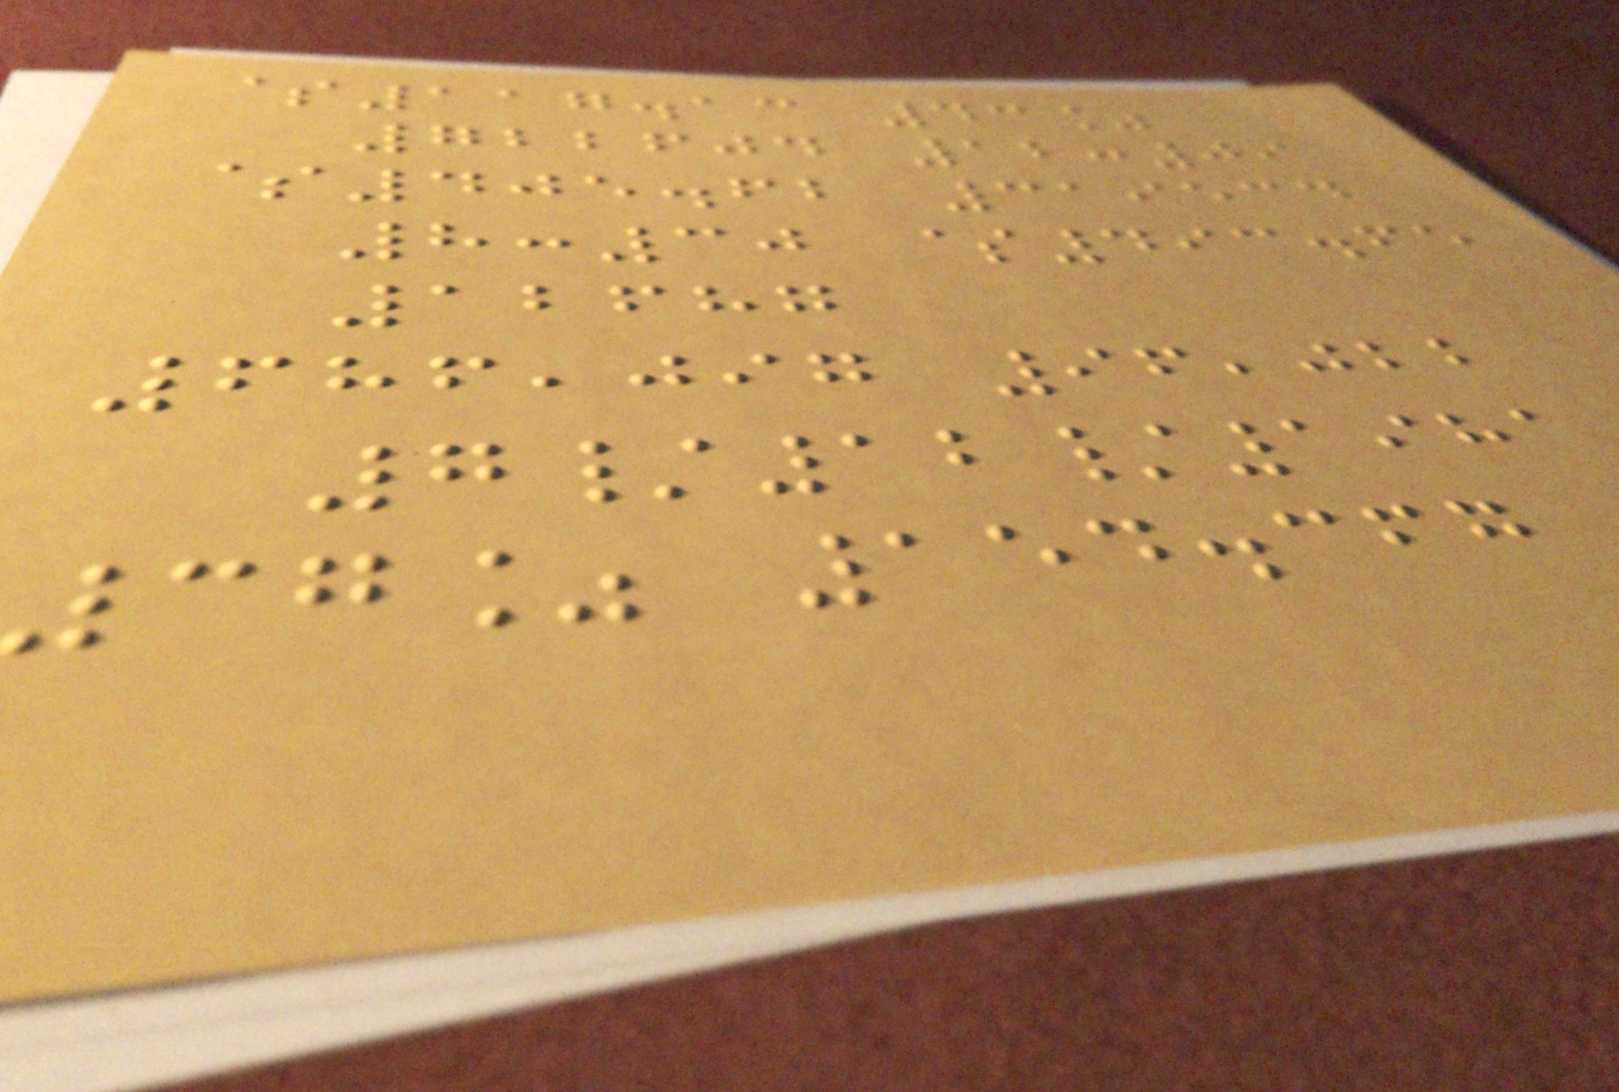$117.13 43%
722604 12:09
$405.62 319534
8:30 $493.65
12687
686,097 96,022
7/12/1981
37% 154.367
